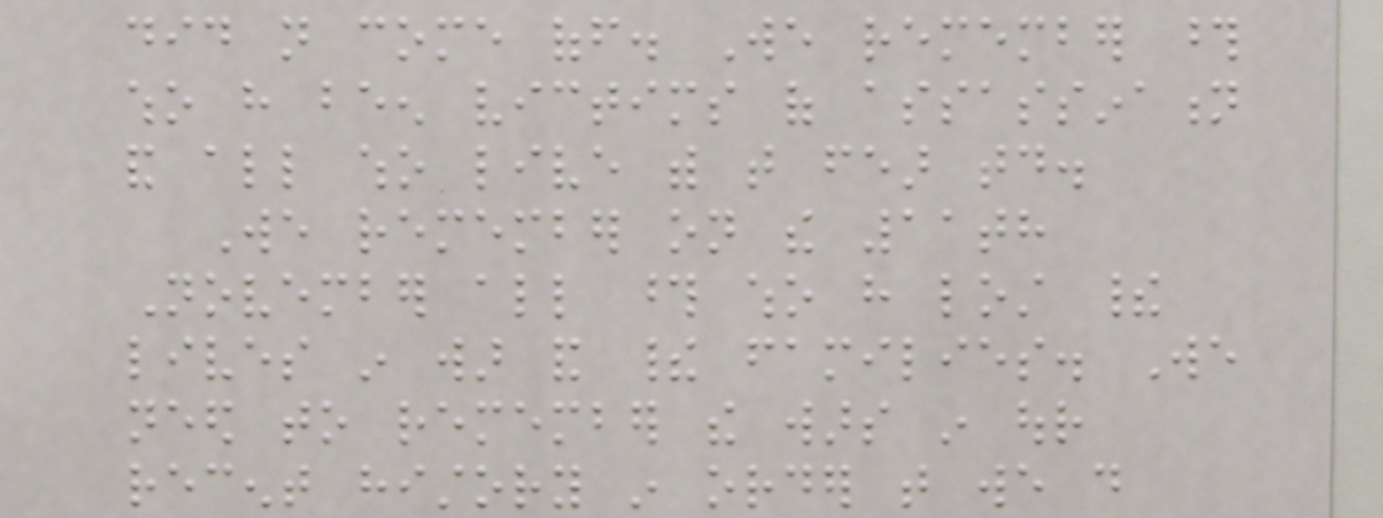did not come off. We remember those
who have been victims of assassination
and all who live with that fear today.
We remember on the 11th
November all those who have lost their
lives in war and their families. We
need to remember the wars in our
recent history in order that we do
